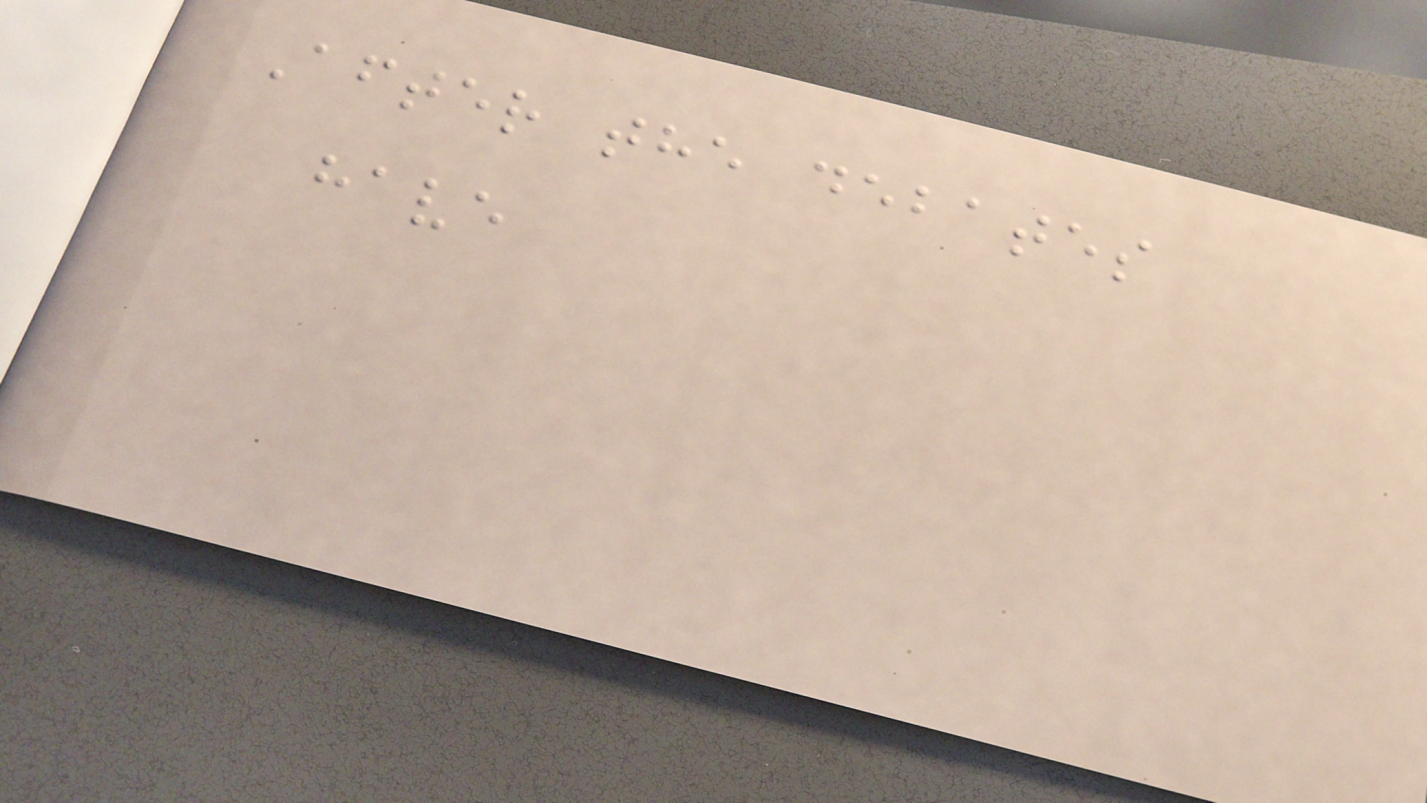After the debates
have
